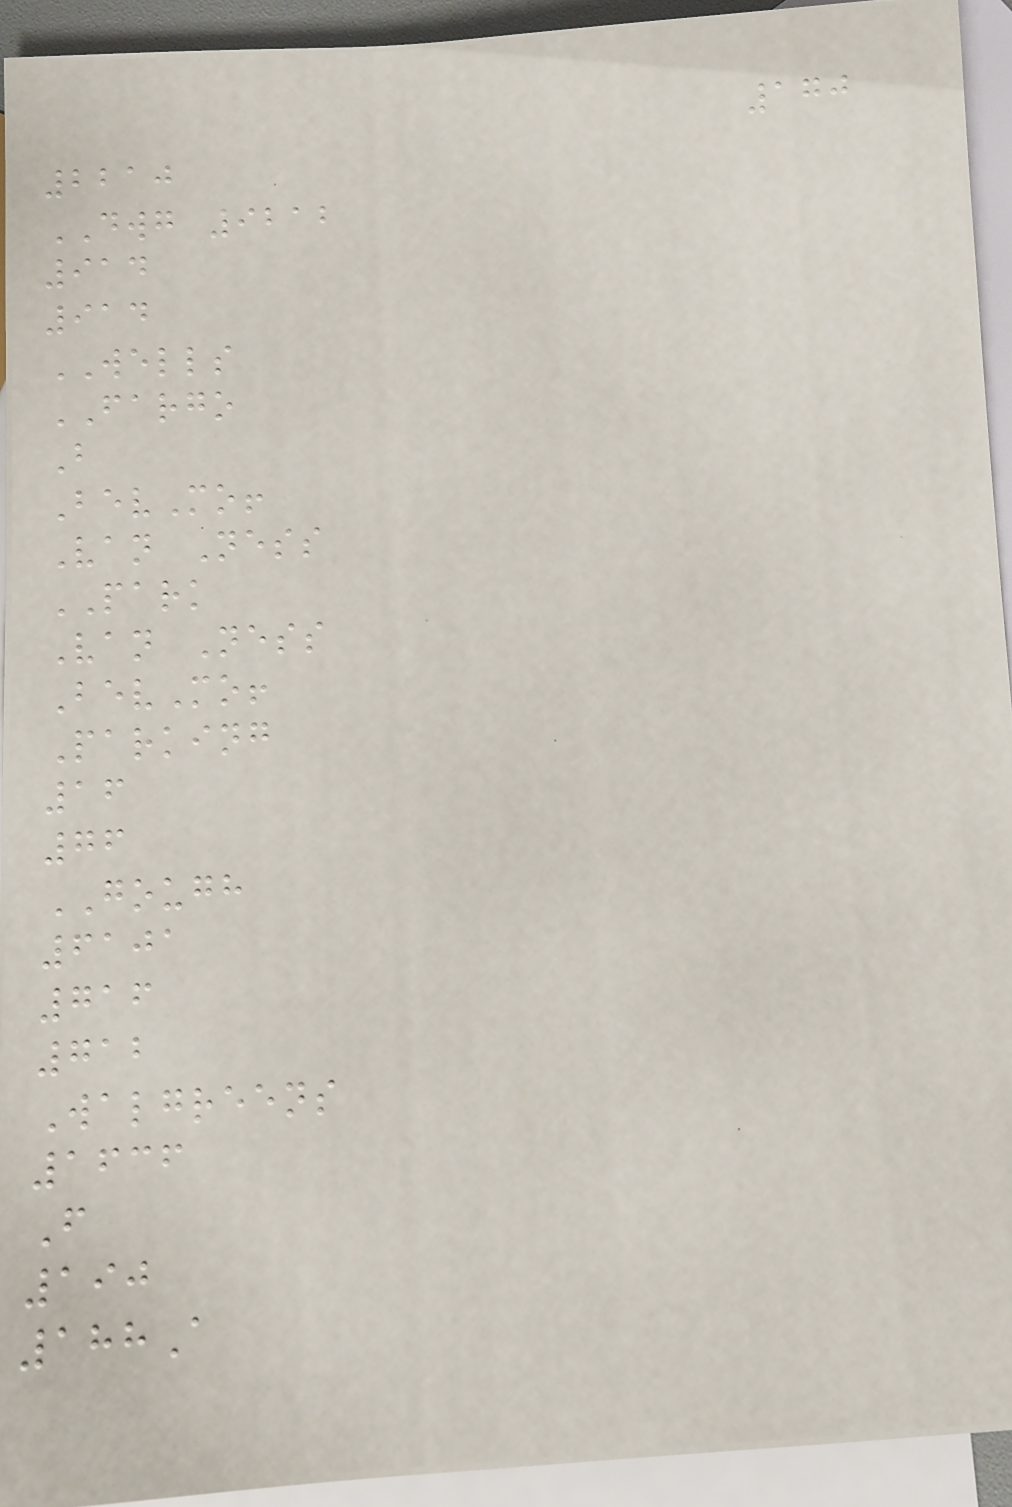170
2210
DWG 9212
914
914
WELLS
FARGO
B
BevMo!
Van Ness
PARK
Van Ness
BevMo!
Parking
16
76
GOUGH
6101
716
712
Walgreens
1636
F
190
188A
